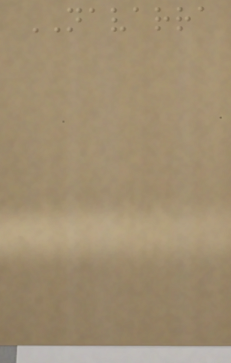NAVARRA
